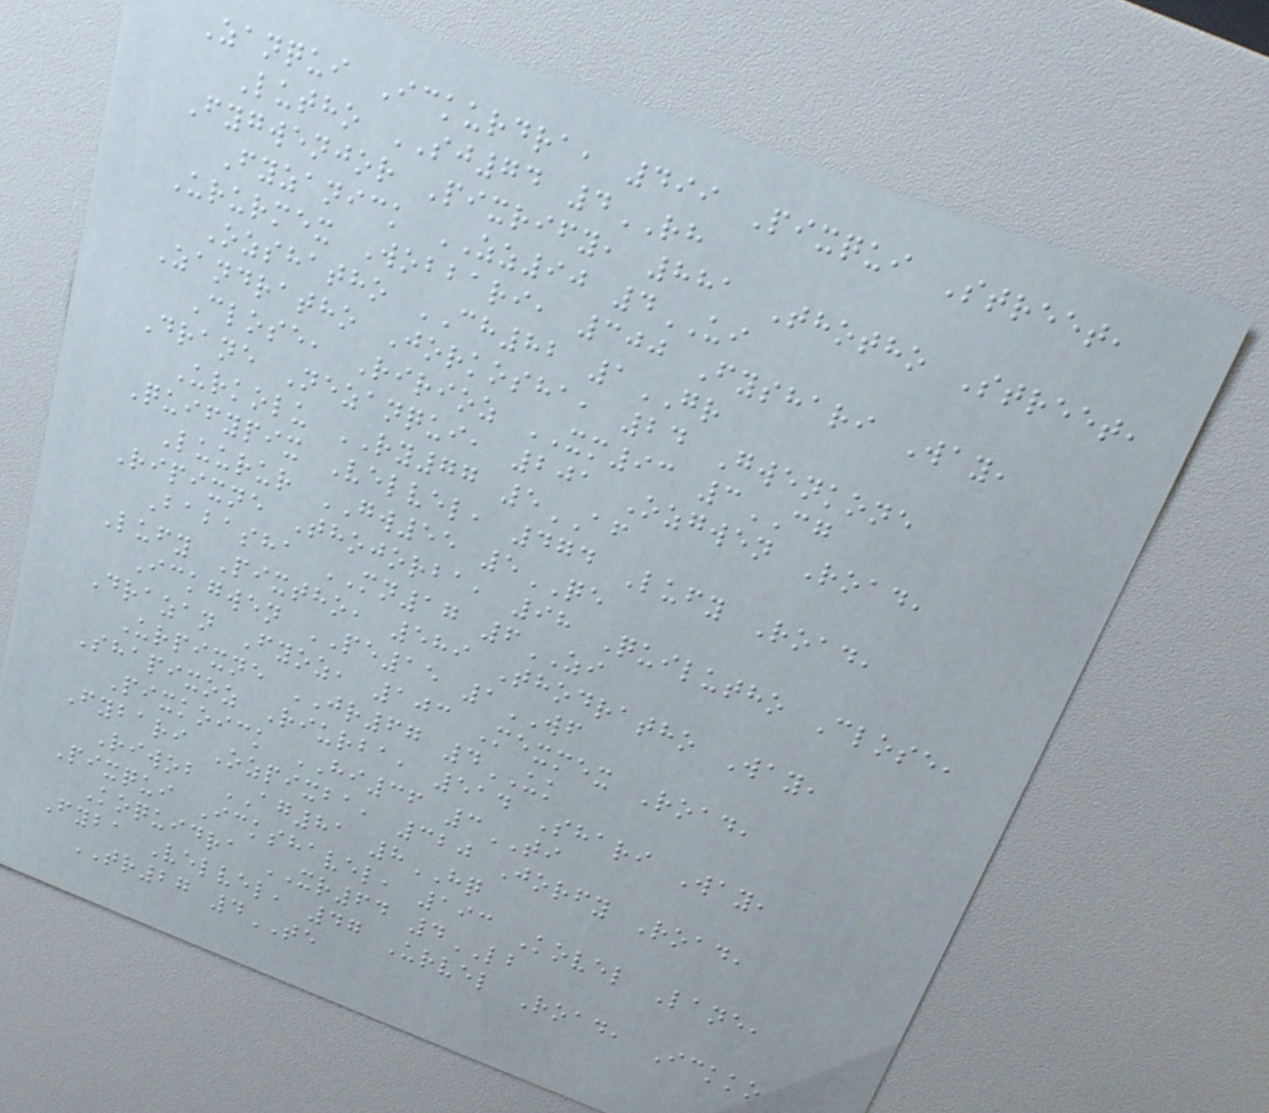Zanqui Ickurdra, 499 Pixqui Street,
Lutho SJ74 4RH
Fygwenjor Pixrify, 881 Thotho Street,
Fyzanick ZZ90 4UI
Ururmex Wobbari, 300 Fyshari Way,
Ozshatho CH82 1GR
Zandratho Jorkosha, 24 Gwenkone
Close, Ririoz XM93 3CG
Drane Nezanqui, 201 Ozgwen Road,
Urkolu RY77 5AF
Quifypix Velvel, 474 Lufy Road,
Luurur GW55 5QE
Ripixne Thojorba, 98 Quilutho Close,
Babasha MN17 6ZI
Lufy Pixtho, 589 Thodratho Way,
Ickgwen PE15 1WF
Drazan Fyoz, 103 Mexmex Road,
Urpixne JR67 4UK
Shapixoz Riurba, 514 Shari Way,
Pixkoick HI36 3TI
Fybari Ozpixba, 320 Jorfy Road,
Riwob AG81 8HQ
Pixqui Ickshavel, 193 Kovel Lane,
Koquidra XR64 4LB
Fyba Velvel, 47 Urvel Road, Ickko
TR27 4TE
